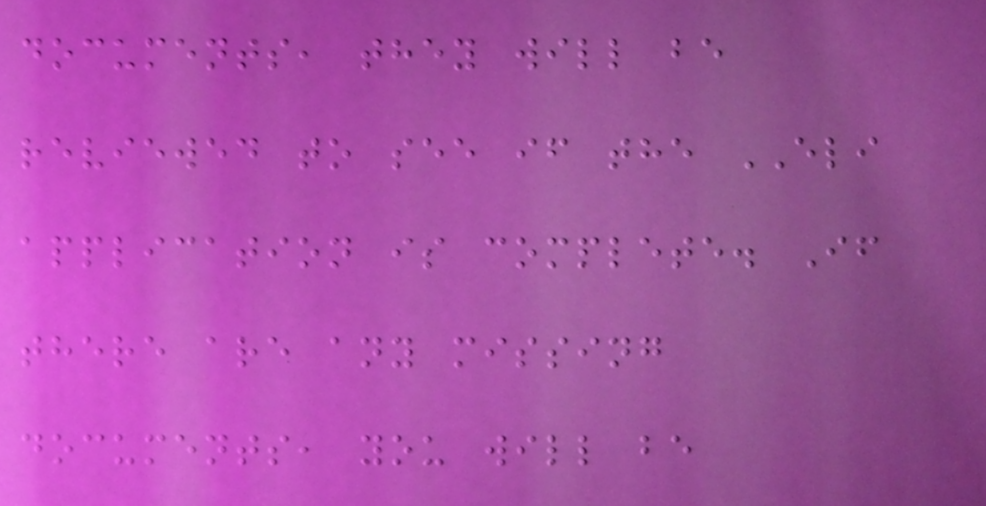documents, they will be
reviewed to see if the ELI
application is complete. If
there are any missing
documents, you will be
